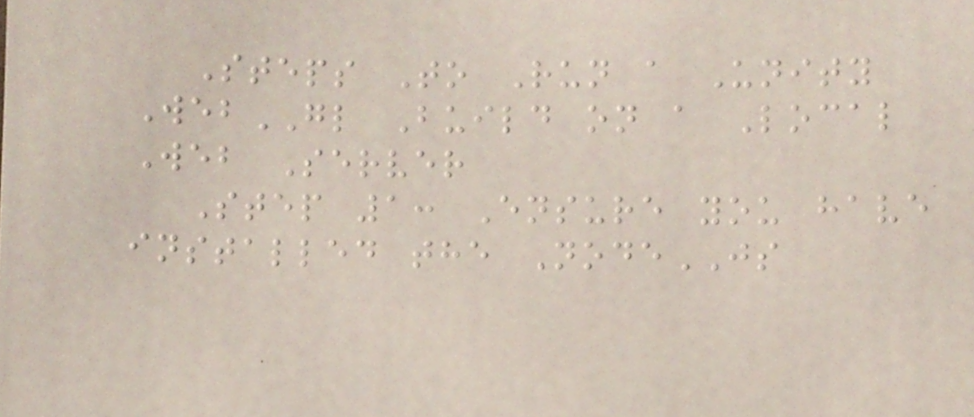Steps To Run a Unity
WebGL Build on a Local
Web Server
Step 1: Ensure you have
installed the NodeJS
